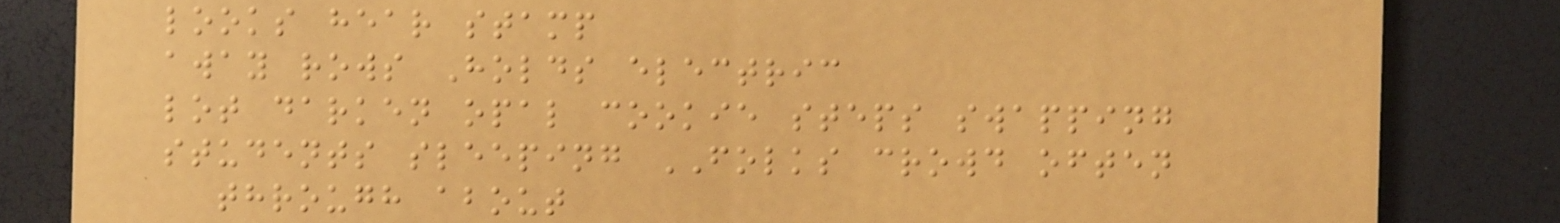looks hear stamp
away rows Holds electric
lot darken opal cookie steps swapping
students sleeping FOLKS crowd often
through about
